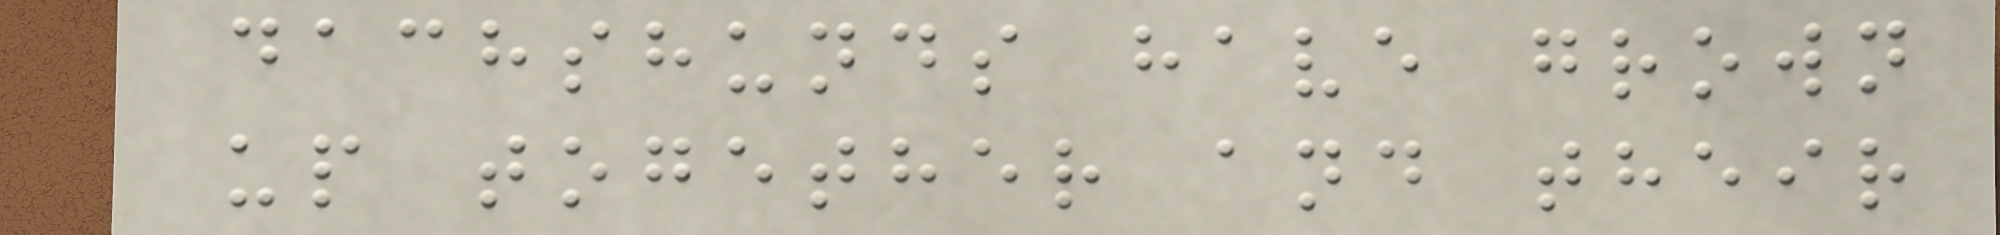dachshunds have grown
up together and their
